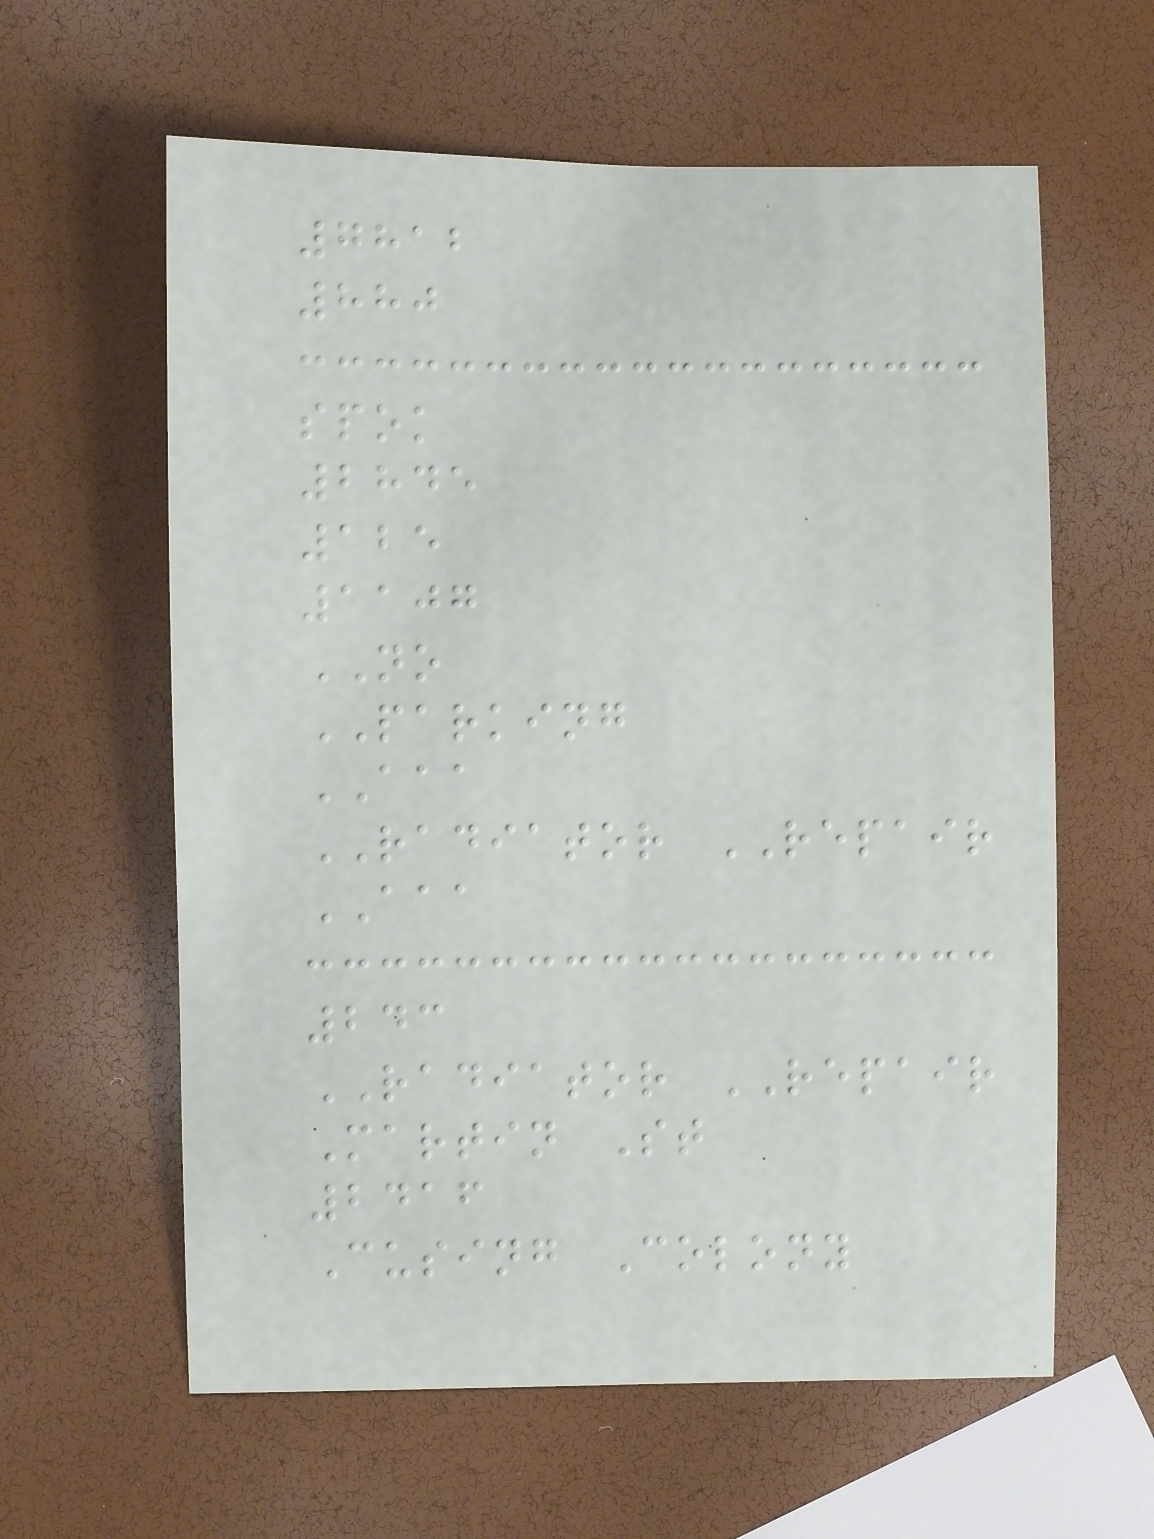7812
880
spok
2845
125
1107
NO
PARKING
AAA
RADIATOR REPAIR
AAA
243
RADIATOR REPAIR
Martin St
2416
Cusing Colony
